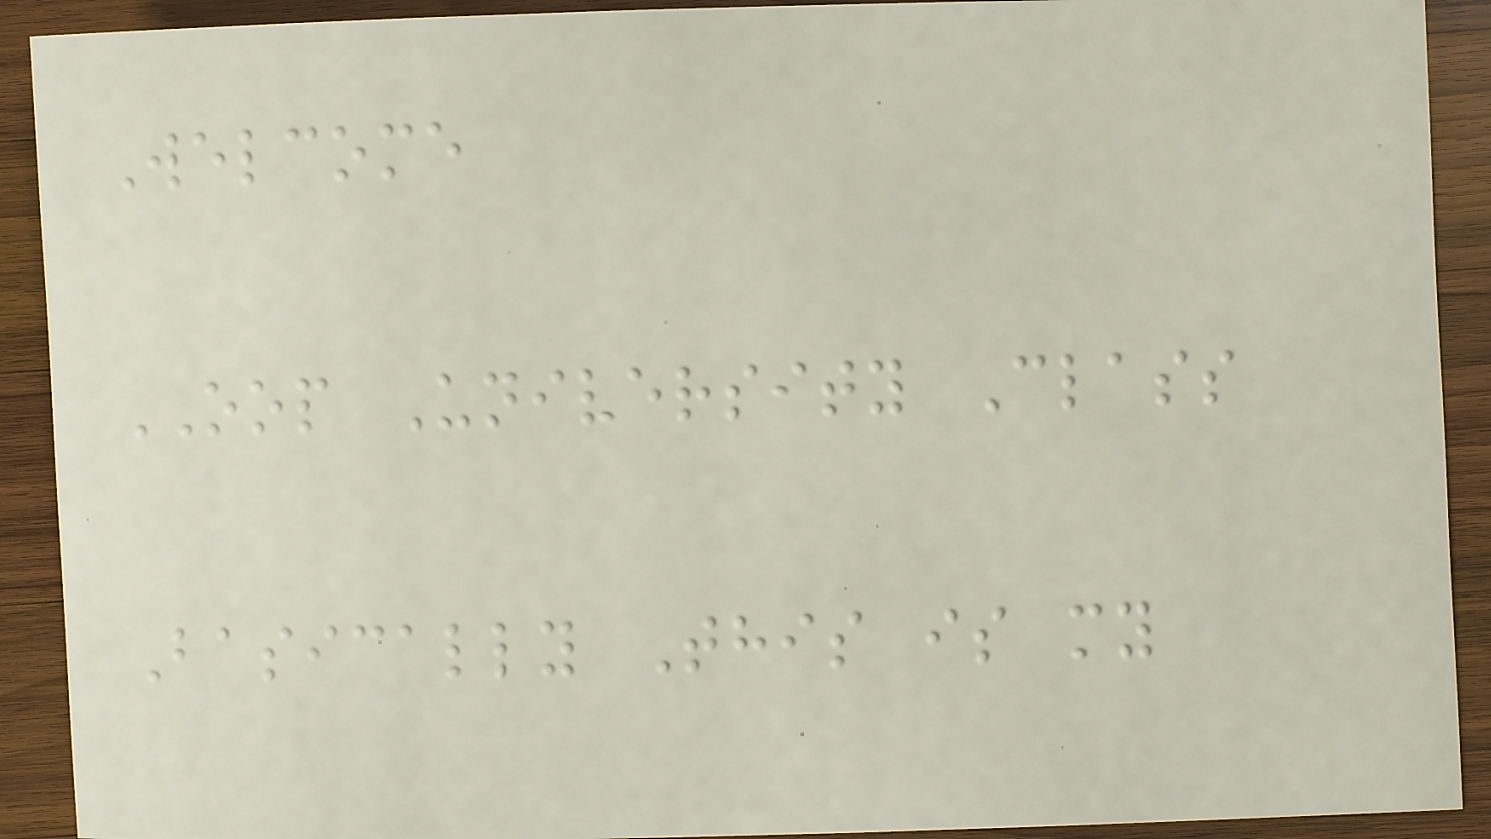Welcome
OOP University Class
Basically This is my
